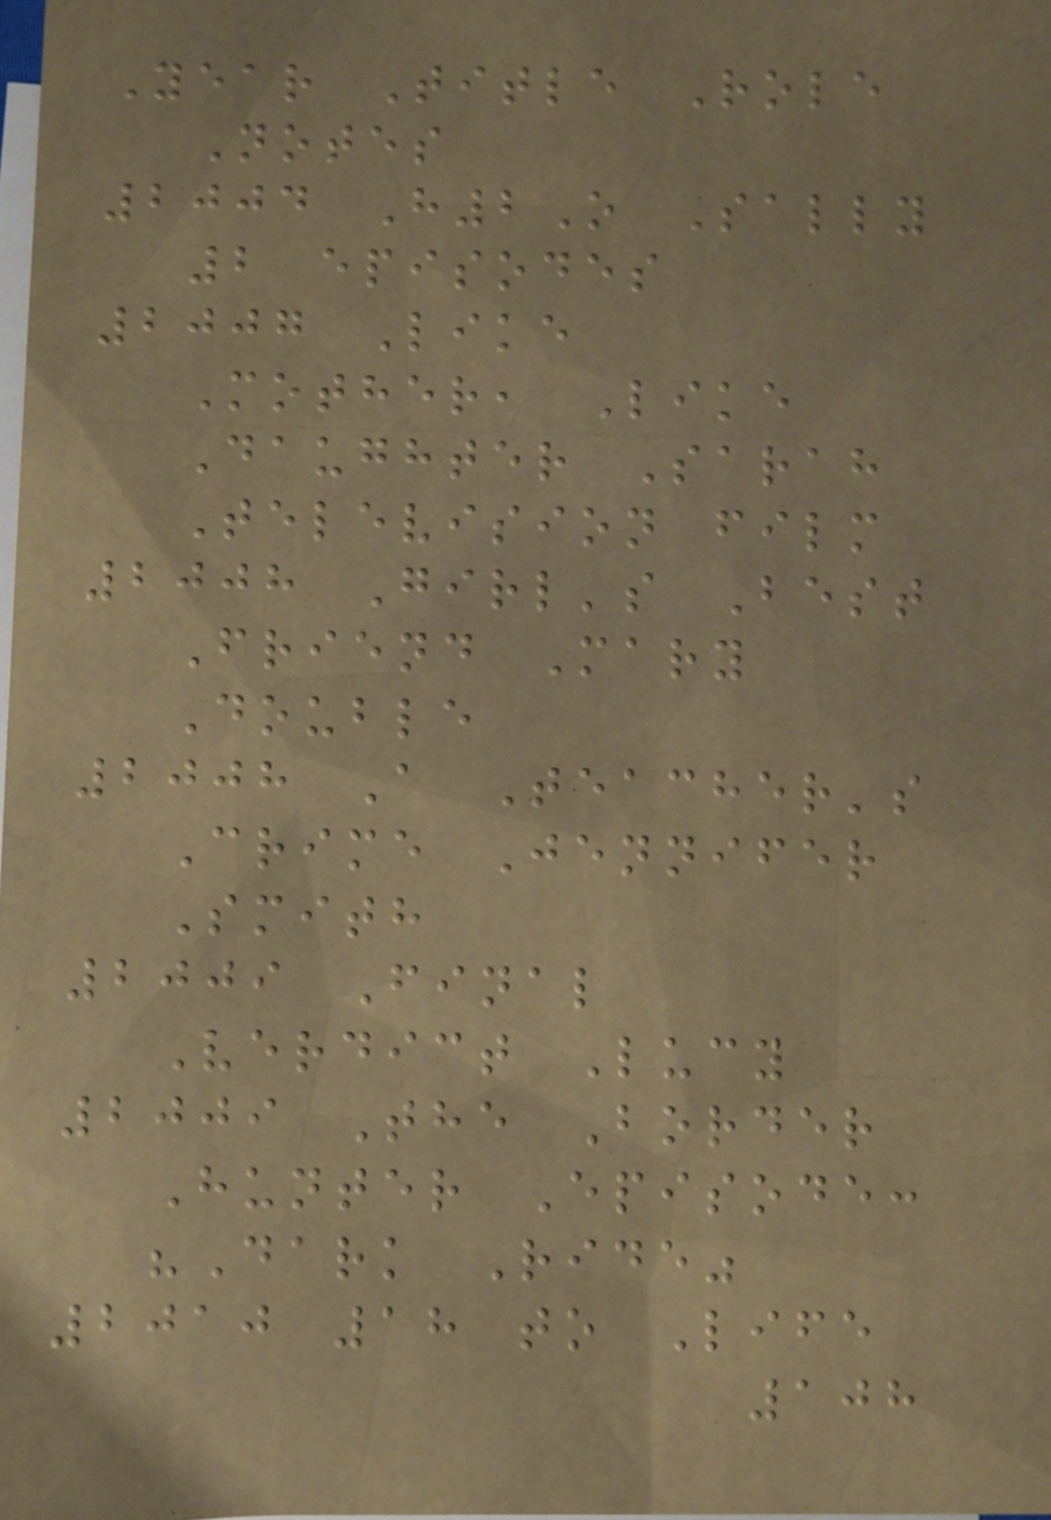Year Title Role
Notes
2004 H2O Sally
2 episodes
2007 Like
Mother, Like
Daughter Sarah
Television film
2008 Girl's Best
Friend Mary
Double
2008 A Teacher's
Crime Jennifer
Smith
2009 Final
Verdict Lucy
2009 The Border
Hunter Episode:
"Dark Ride"
2010 18 to Life
108
